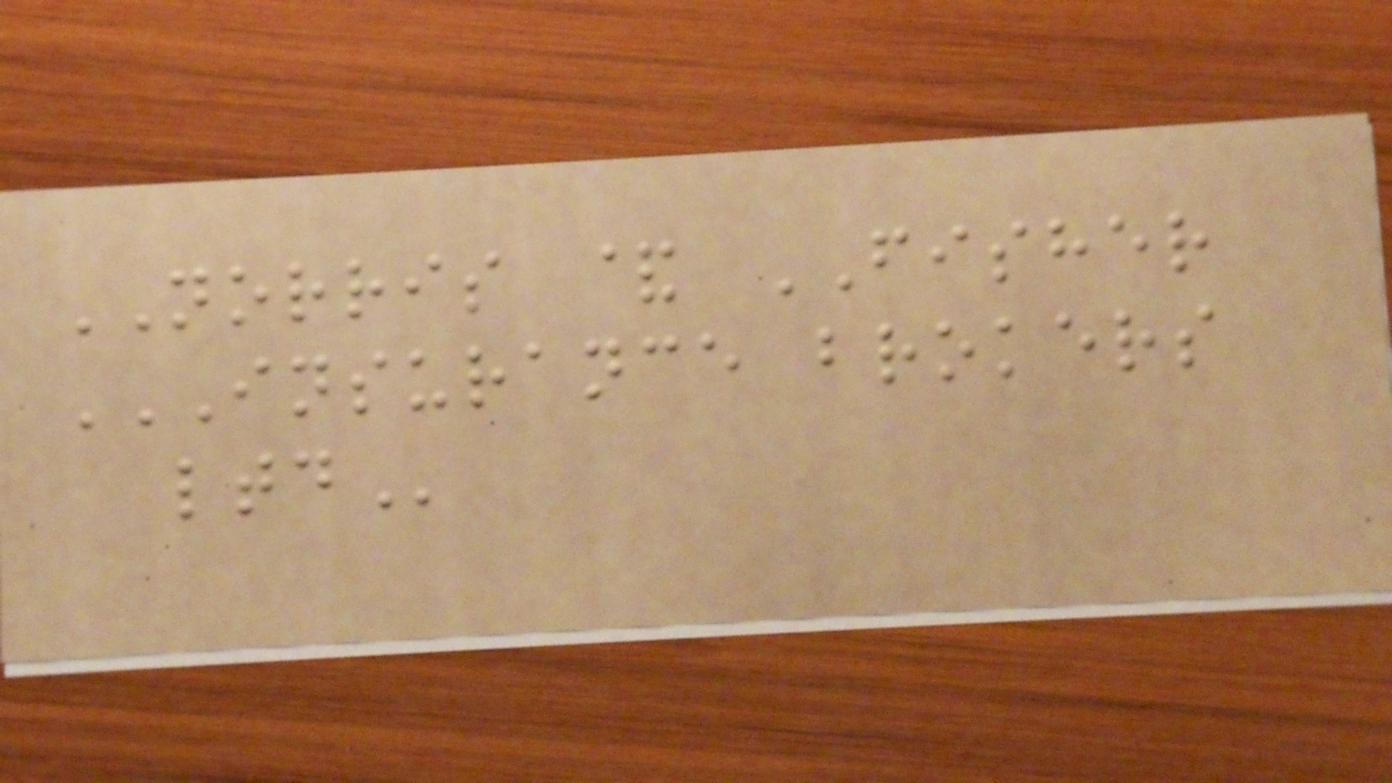NORRIS & FISHER
INSURANCE BROKERS
LTD
